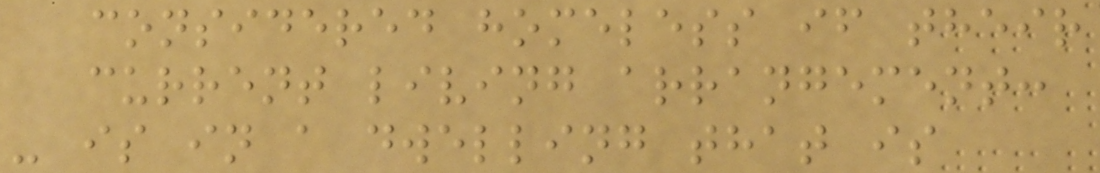considered homeless if their
current living arrangement:
- is in a dwelling that is
